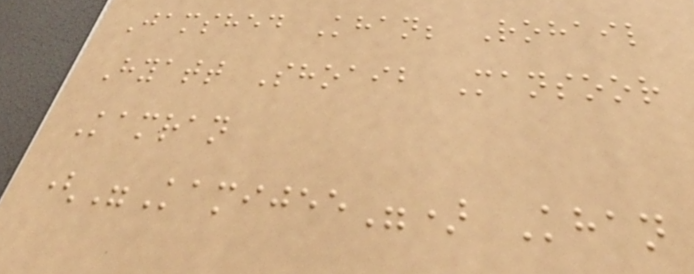Jamshed Khan; Rohail
Hyatt Shoaib Mansoor
Kamran
("Kamijee") Khan
